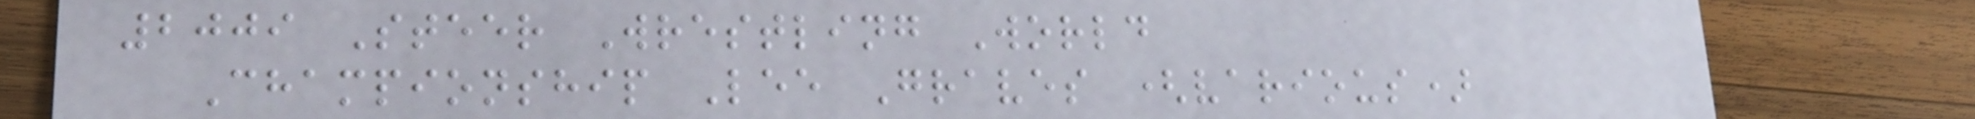2009 Steer Wrestling World
Championship Lee Graves (various)
